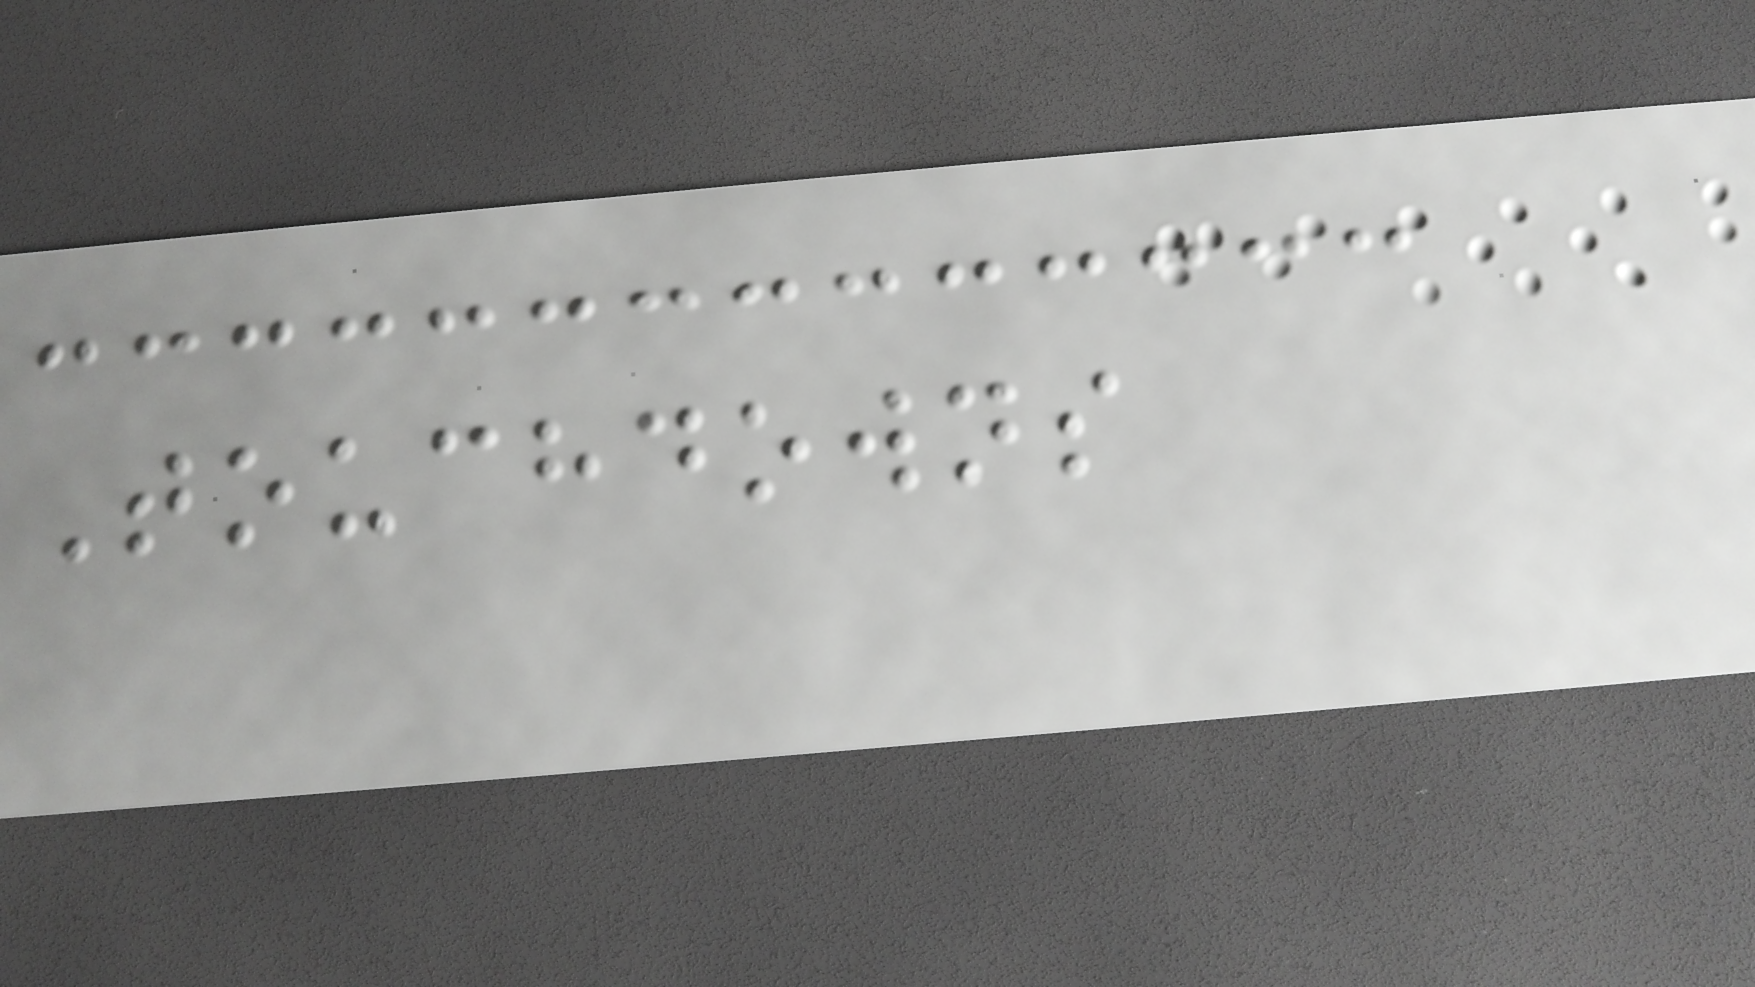Touchdowns
